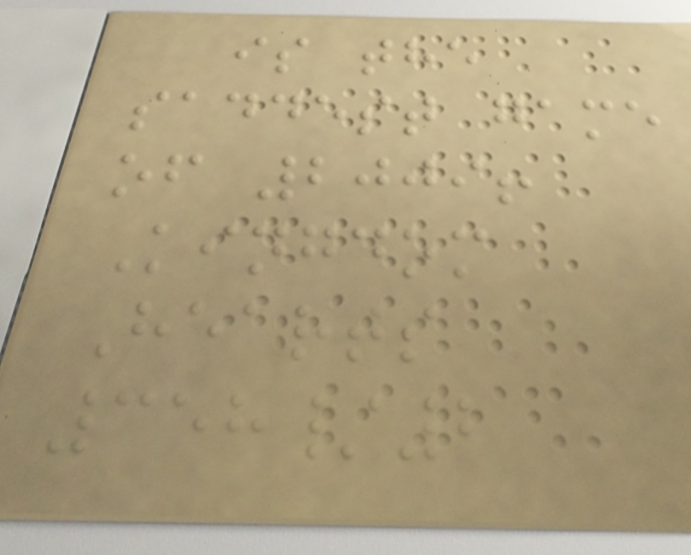is the
saddest game
of 2009!
Kingdom
Hearts
358/2
